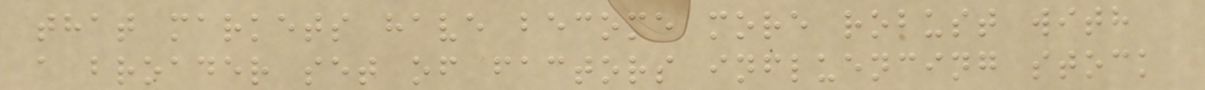that markets have become more robust with
a broader set of factors influencing stock
